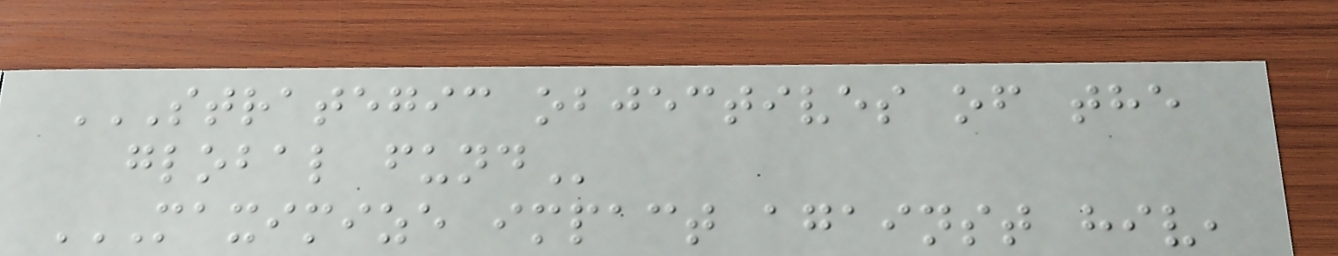STRATEGIC OBJECTIVES OF THE
GLOBAL FUND
MAXIMIZE IMPACT AGAINST HIV,
